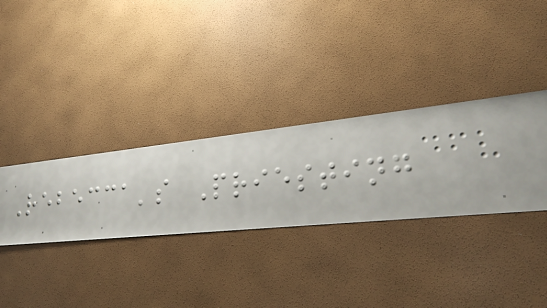Rebecca's Priesting
